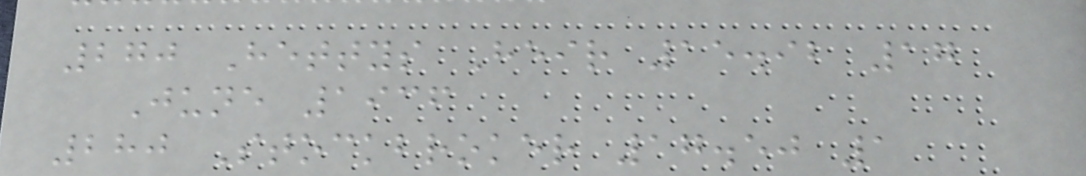270 Hettys Heir 15.92 17
June 1936
280 Stockbroker 17.50 1
